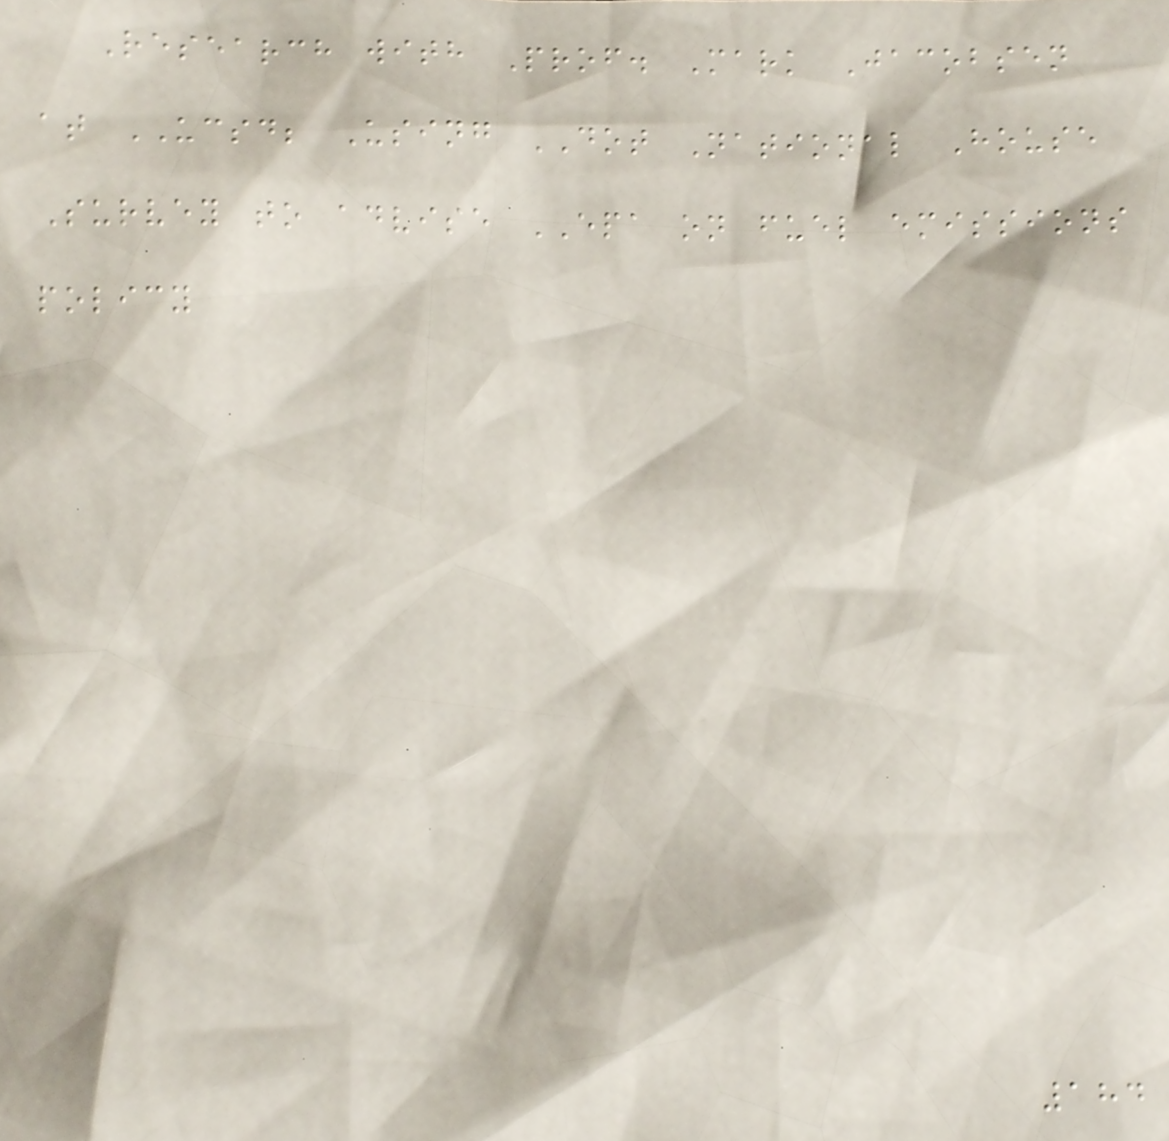Research with Prof. Mark Jacobsen
at UCSD; Using DOT National House
Survey to advise EPA on fuel emissions
policy
184
